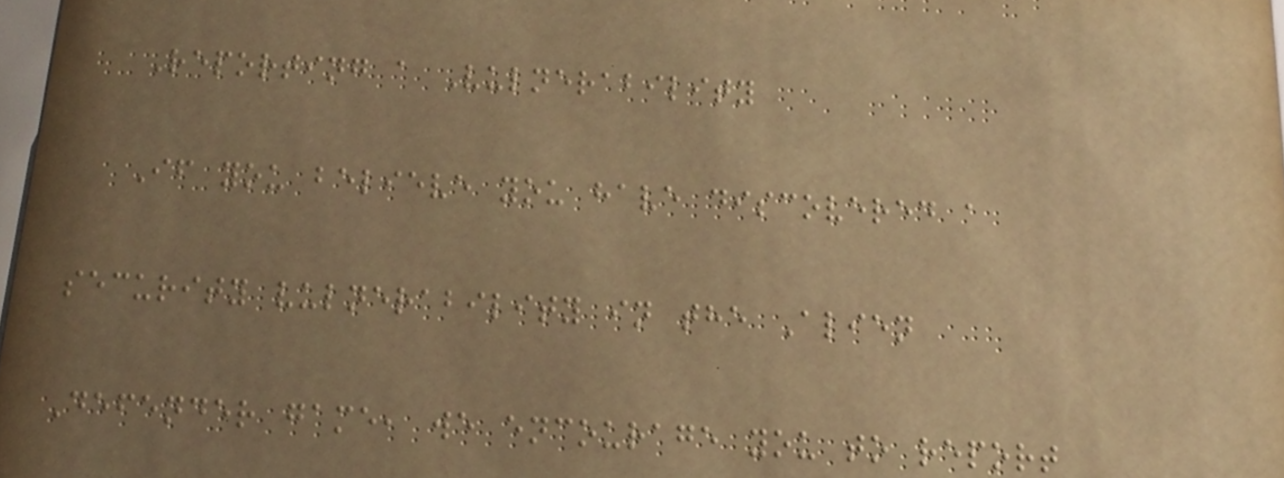Reporting a Vulnerability
If you believe you have discovered a
security vulnerability in the Alien
Defender game, we encourage you to report
